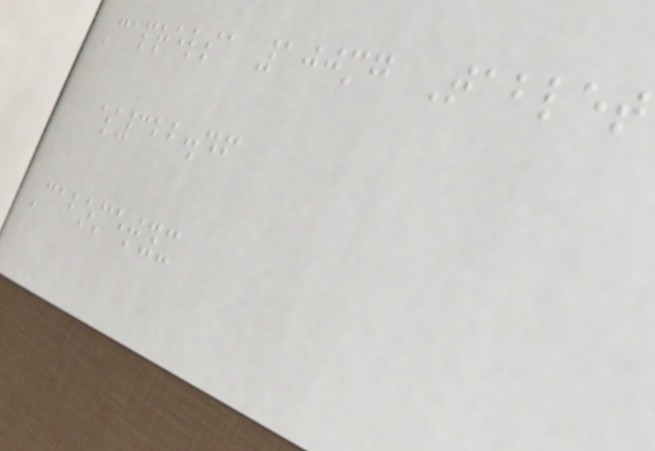Caprelsa 100mg Tablet
$322.46
Cabometyx
